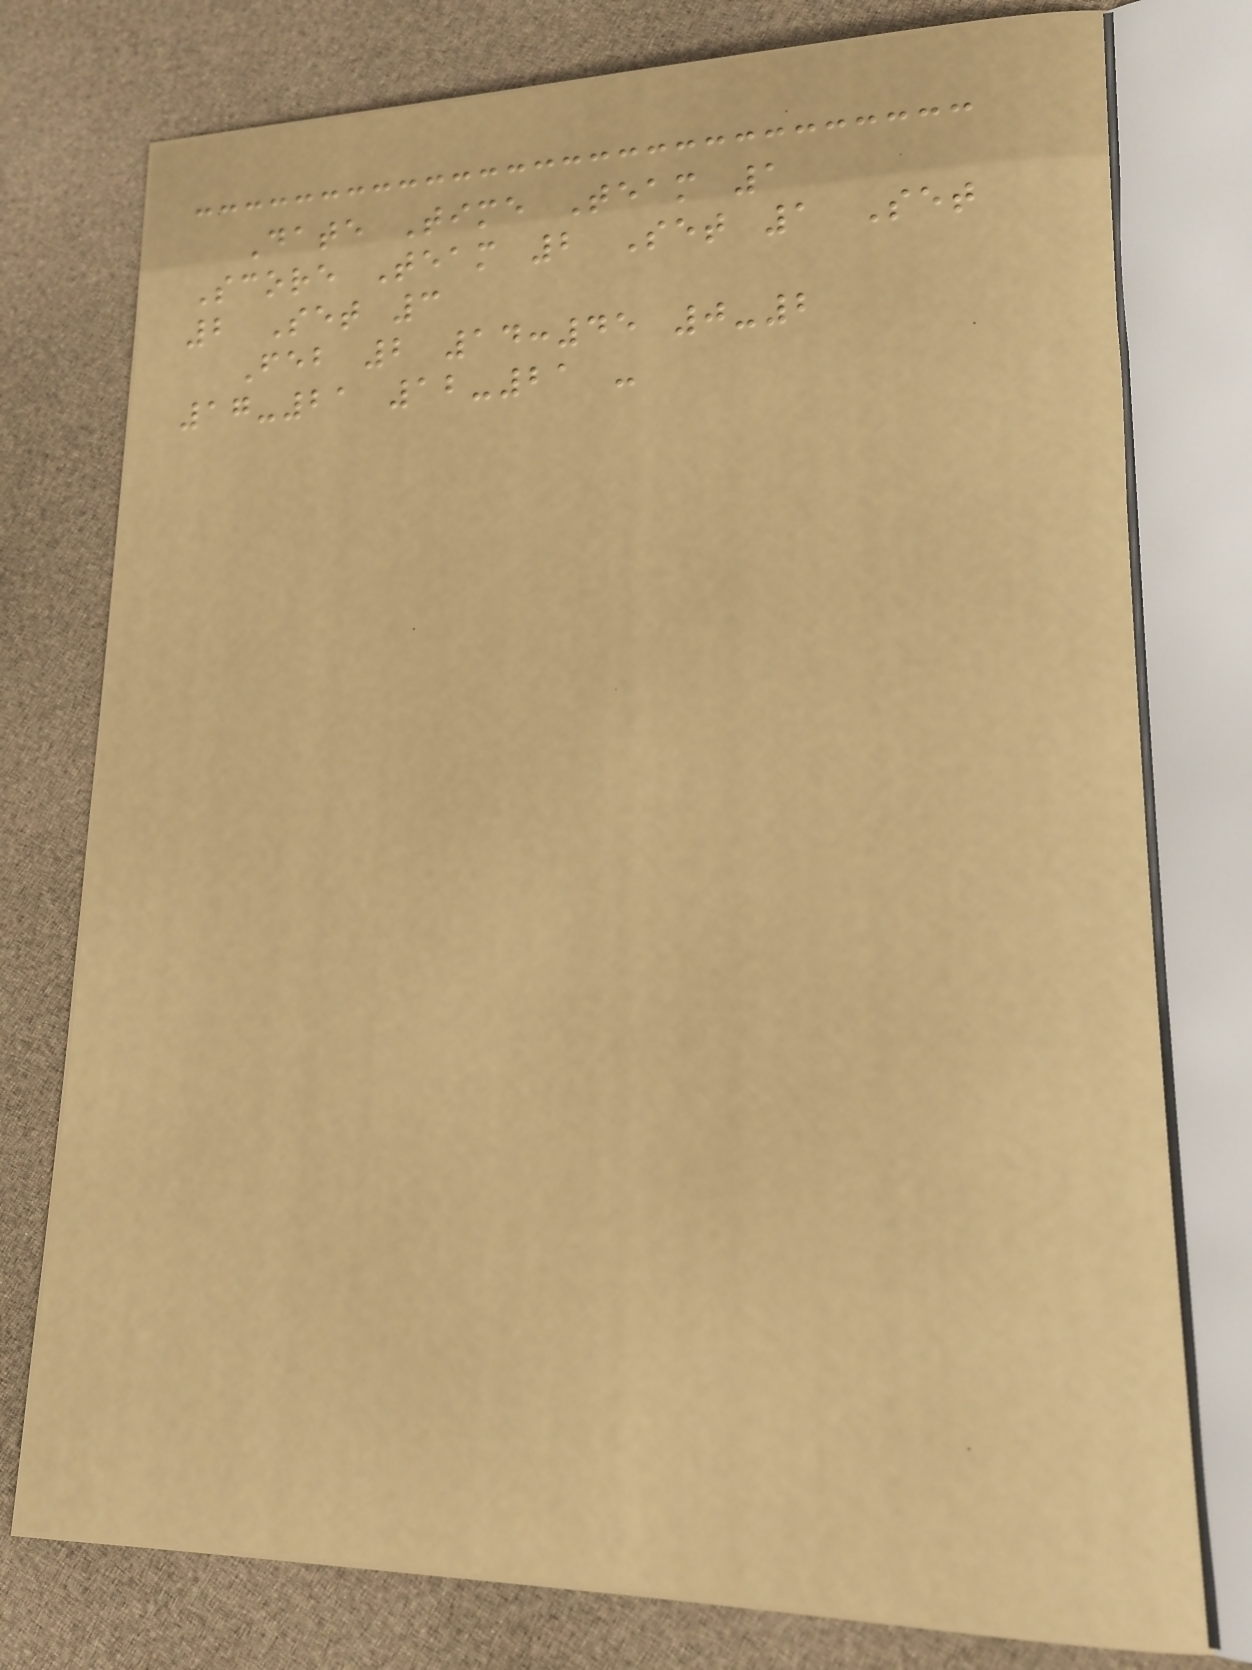Date Time Team 1
Score Team 2 Set 1 Set
2 Set 3
Feb 2 14:45 0-2
17-21 12-21 -
